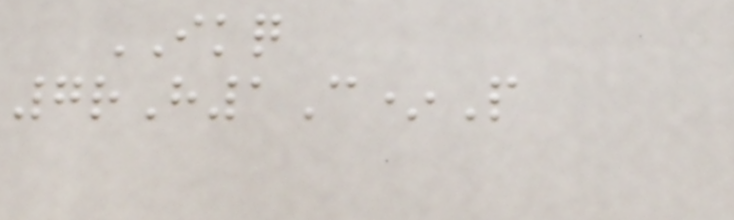IKQ
7rH1C*P
